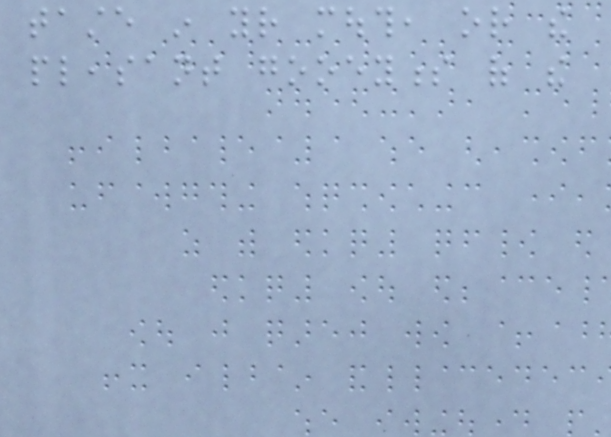taste in your mouth, or the
pleasant gooeyness of the
